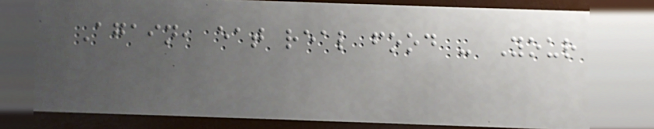Again, eat real food - Your
